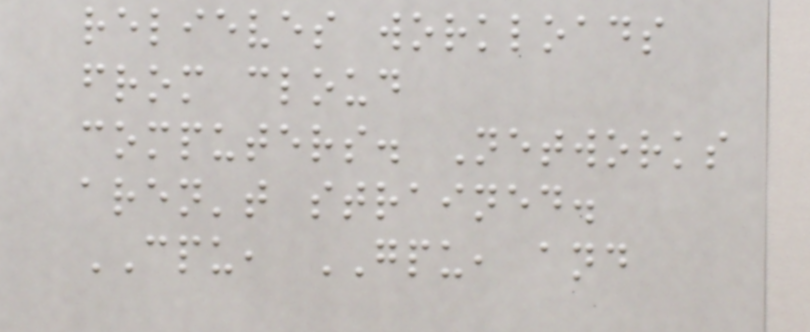relieves workloads
from cloud
computers. Networks
aren't strained.
CPU, GPU, and
